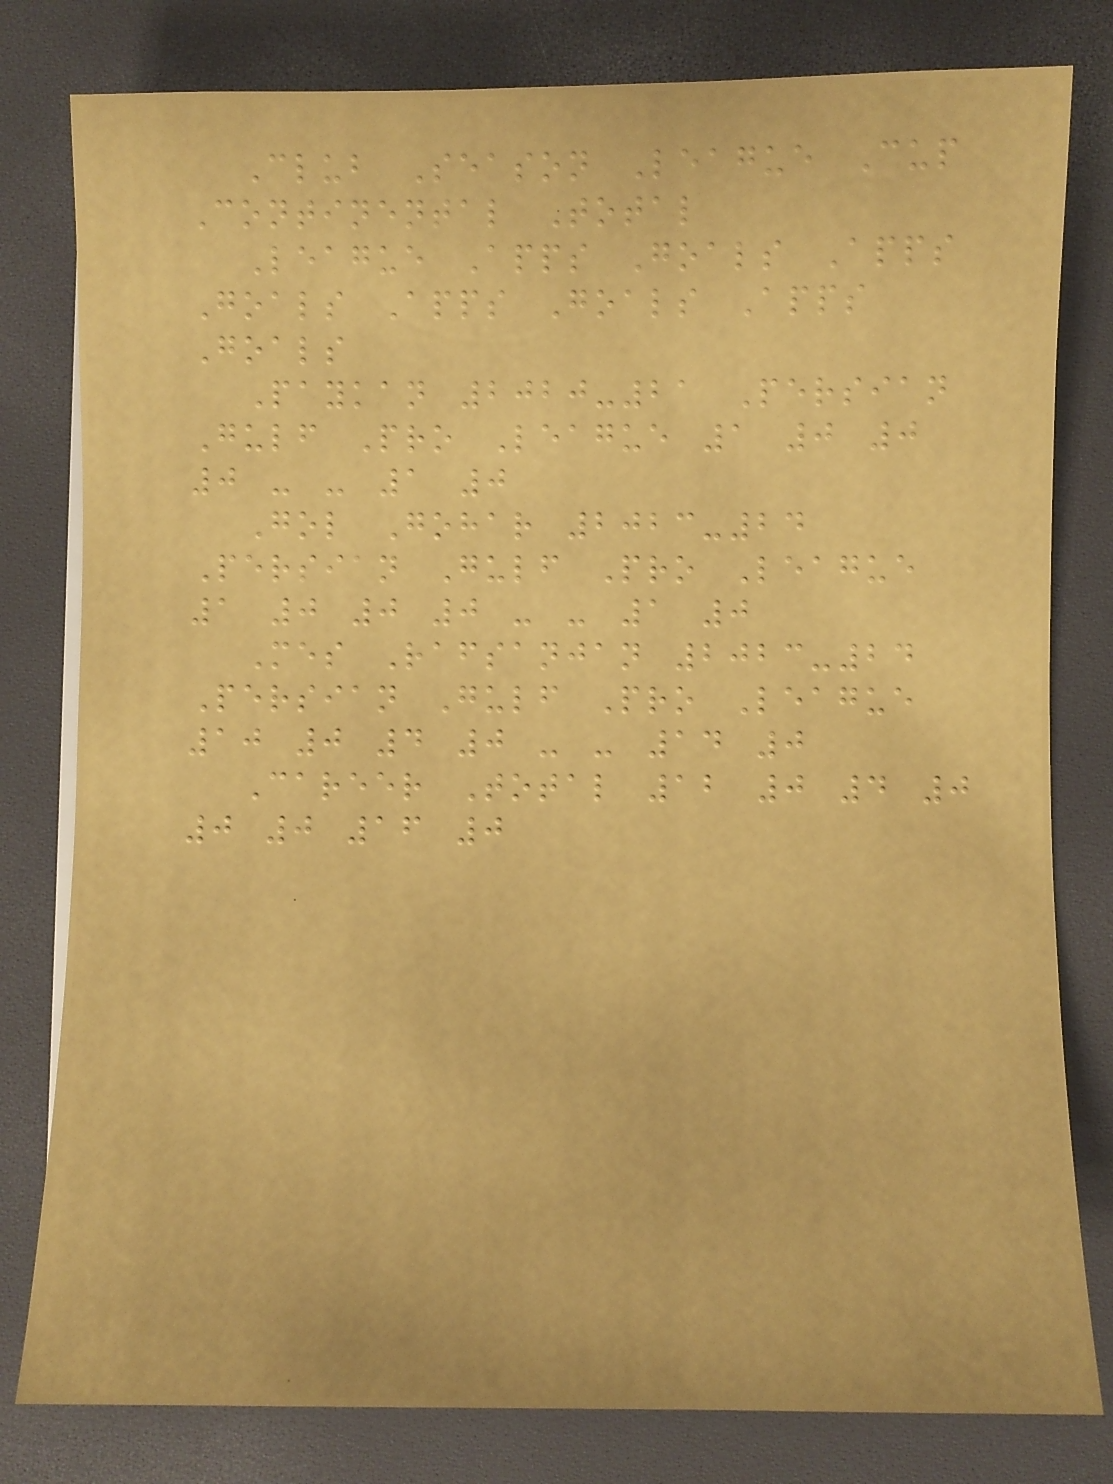Club Season League Cup
Continental Total
League Apps Goals Apps
Goals Apps Goals Apps
Goals
Paykan 2020-21 Persian
Gulf Pro League 1 0 0
0 - - 1 0
Gol Gohar 2023-24
Persian Gulf Pro League
1 0 0 0 - - 1 0
Mes Rafsanjan 2023-24
Persian Gulf Pro League
10 0 4 0 - - 14 0
Career Total 12 0 4 0
0 0 16 0
